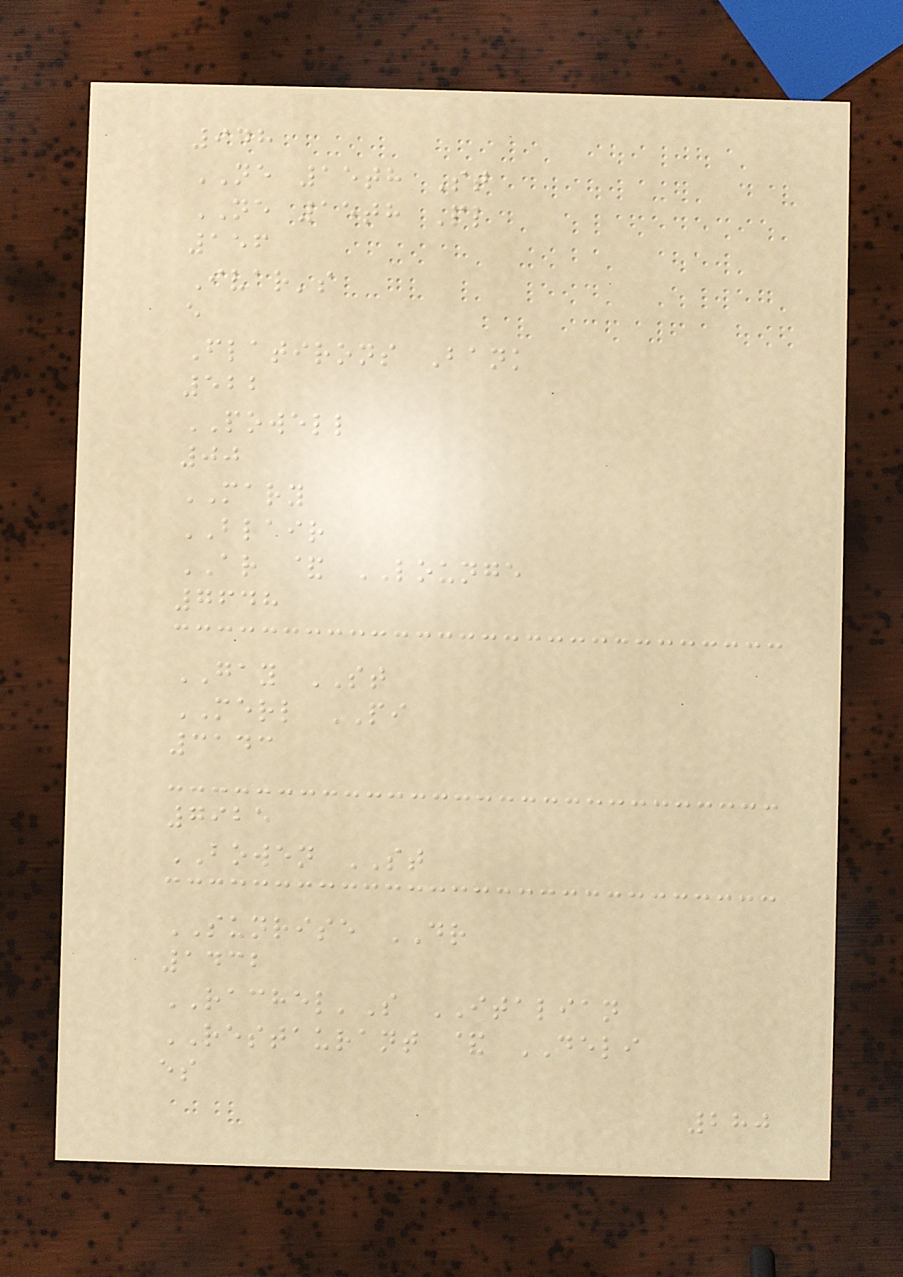948
NE 15th St
NE 15th Pl
156
Ivar's
e
Flatirons Bank
522
POWELL
00
MARY
BLAIR
AR & LOUNGE
7648
GAY ST
MERL PI
3143
7925
BOWEN ST
SUNRISE DR
1432
RACHEL'S ITALIAN
RESTAURANT & DELI
es
280
